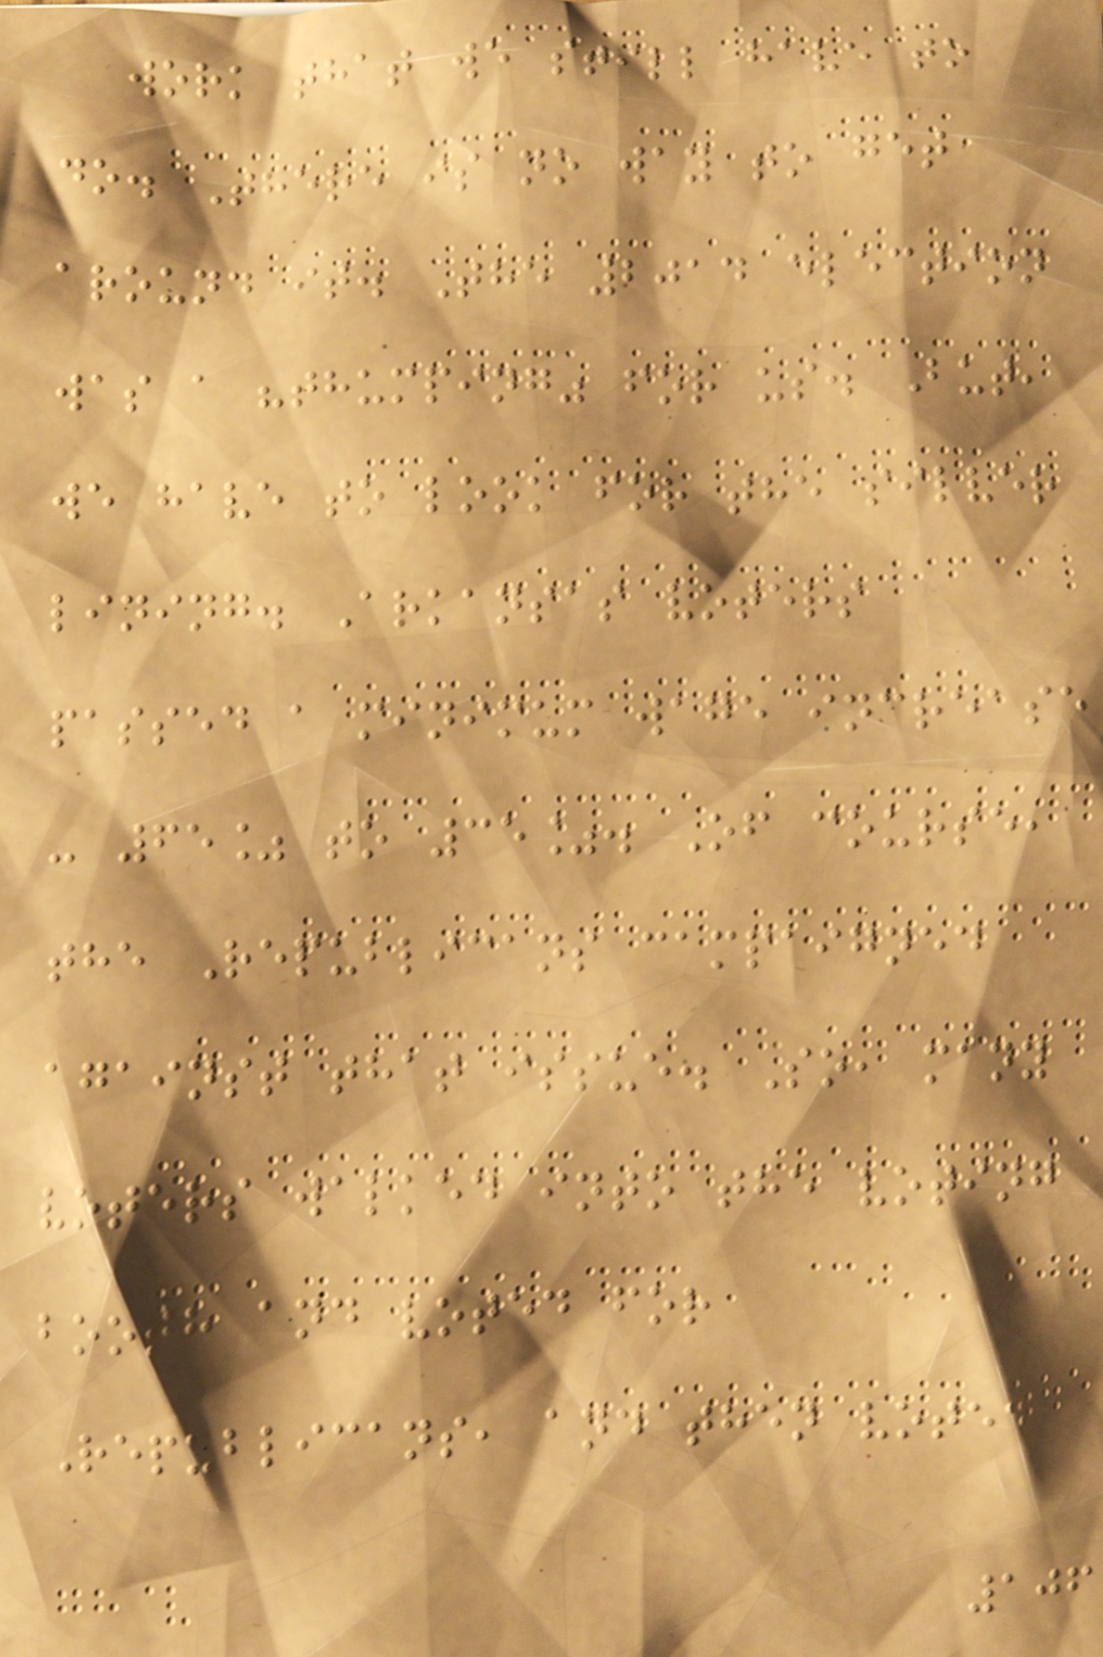work that we still have to
do. There is no way to get
around it. The 2014 election
was a "thumping" for us. But,
we have to look for the silver
lining. Arkansas voters
passed a minimum wage increase
- 65% to 35%. Of course,
the Republicans campaigned
against that issue. So, many
voters walked into the voting
booth and voted for
Republicans, and then voted
106
